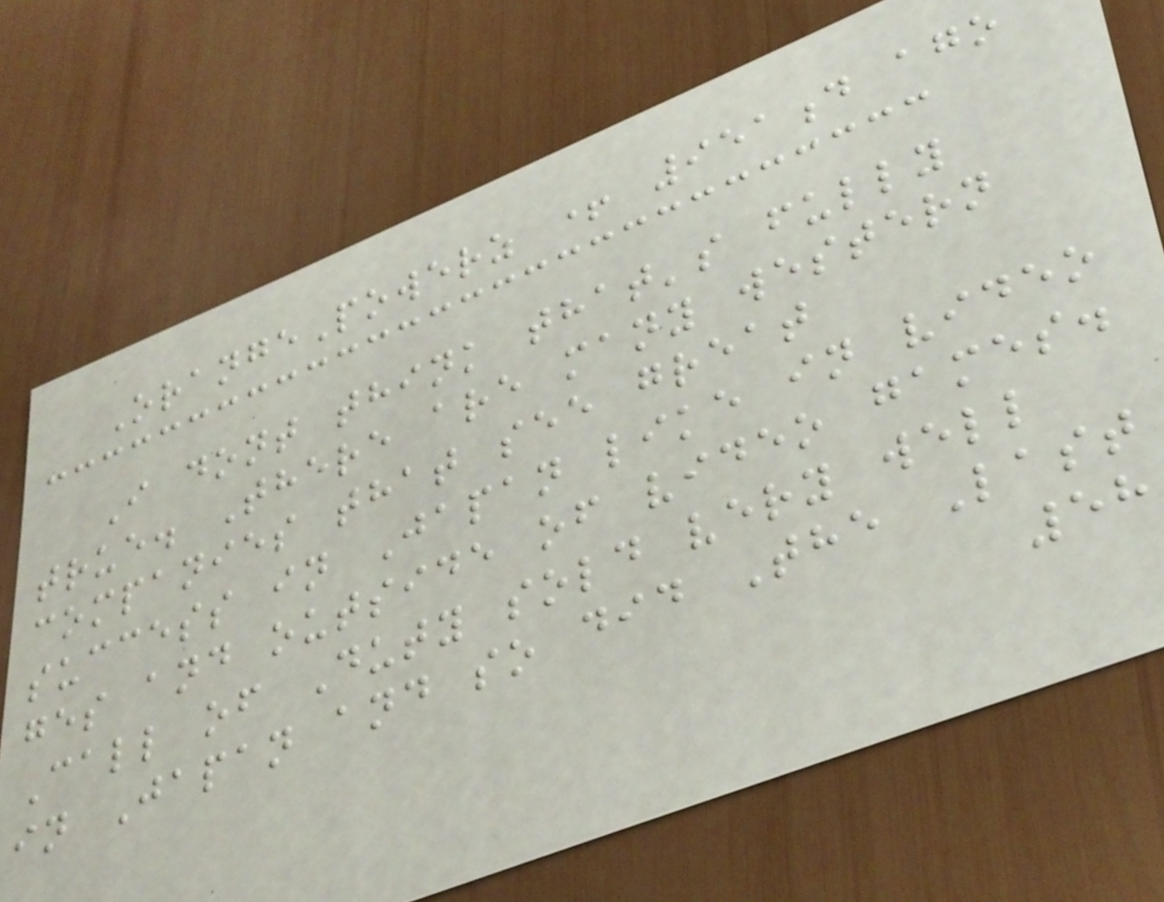OrangePowerz + 951d ago
I dont think that's fully
true. There are many western
companies that see great
success in Japan like in video
ges and outside of video games.
Call of Duty sold very well
in Japan and so did The Last
58
